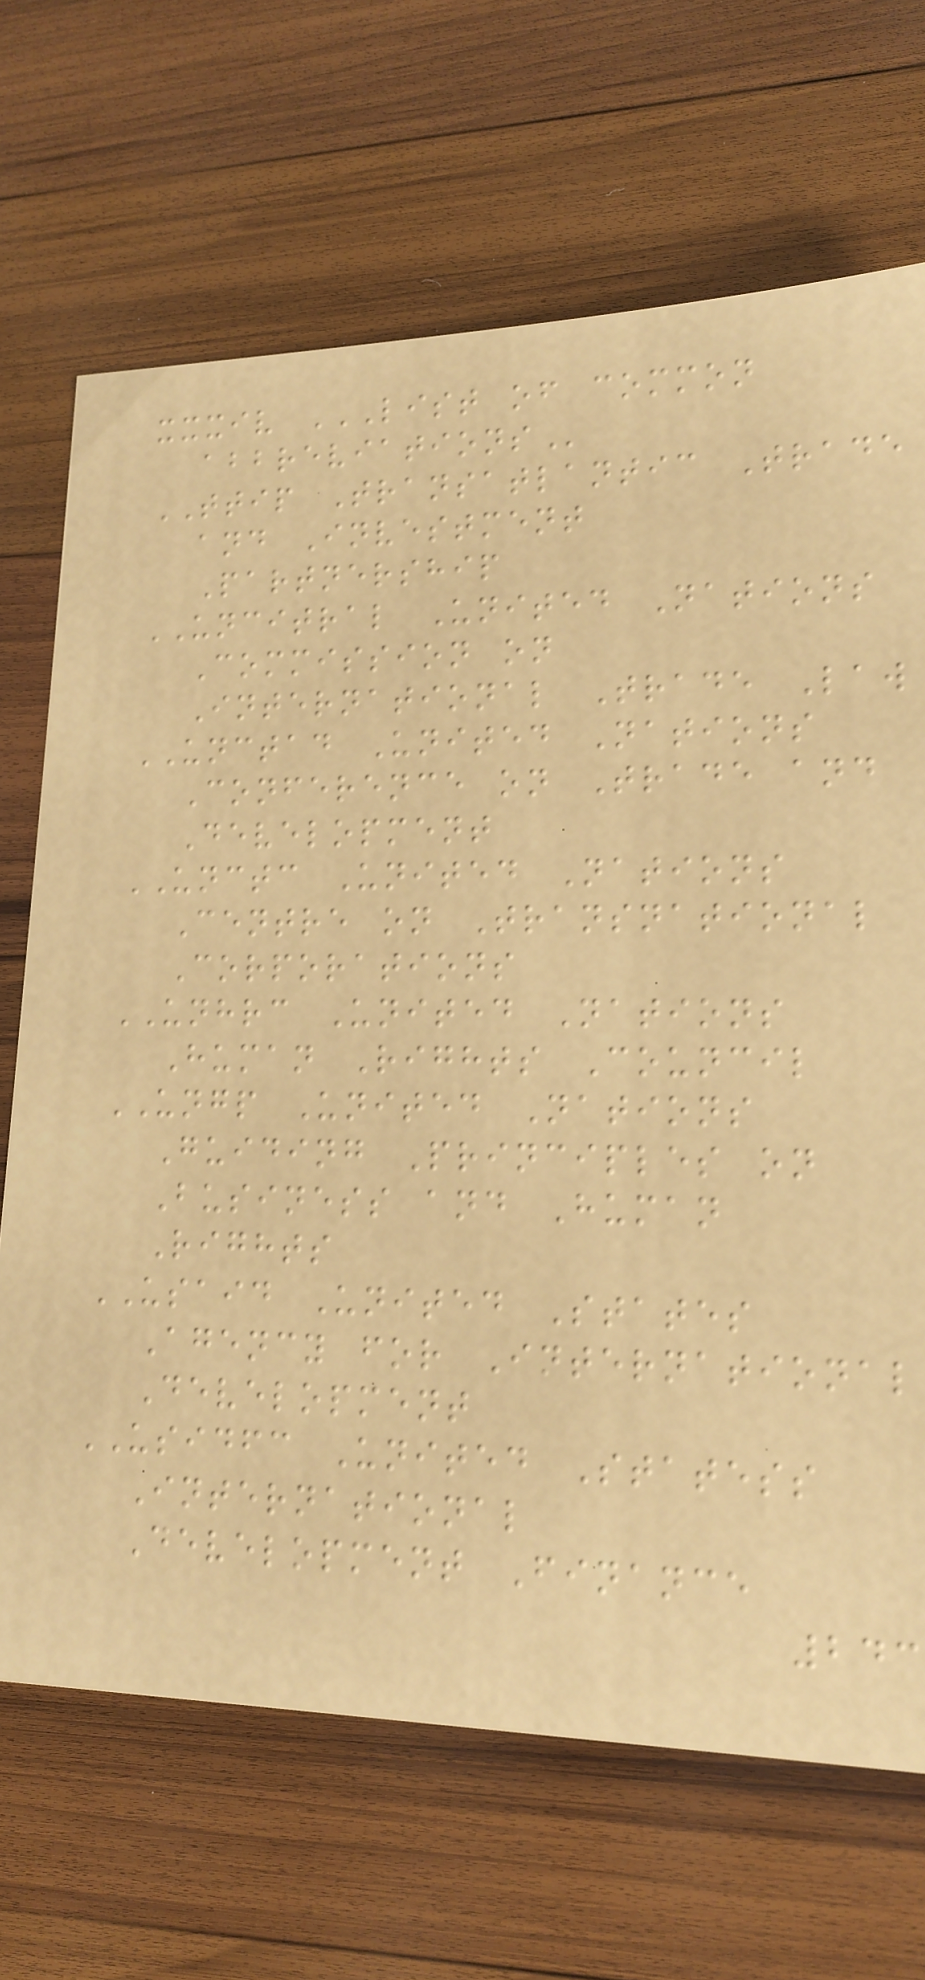xxxiv LIST OF COMMON
ABBREVIATIONS
TTIP Transatlantic Trade
and Investment
Partnership
UNCITRAL United Nations
Commission on
International Trade Law
UNCTAD United Nations
Conference on Trade and
Development
UNCTC United Nations
Centre on Transnational
Corporations
UNHRC United Nations
Human Rights Council
UNGP United Nations
Guiding Principles on
Business and Human
Rights
USAID United States
Agency for International
Development
USIDFC United Statess
International
Development Finance
243
